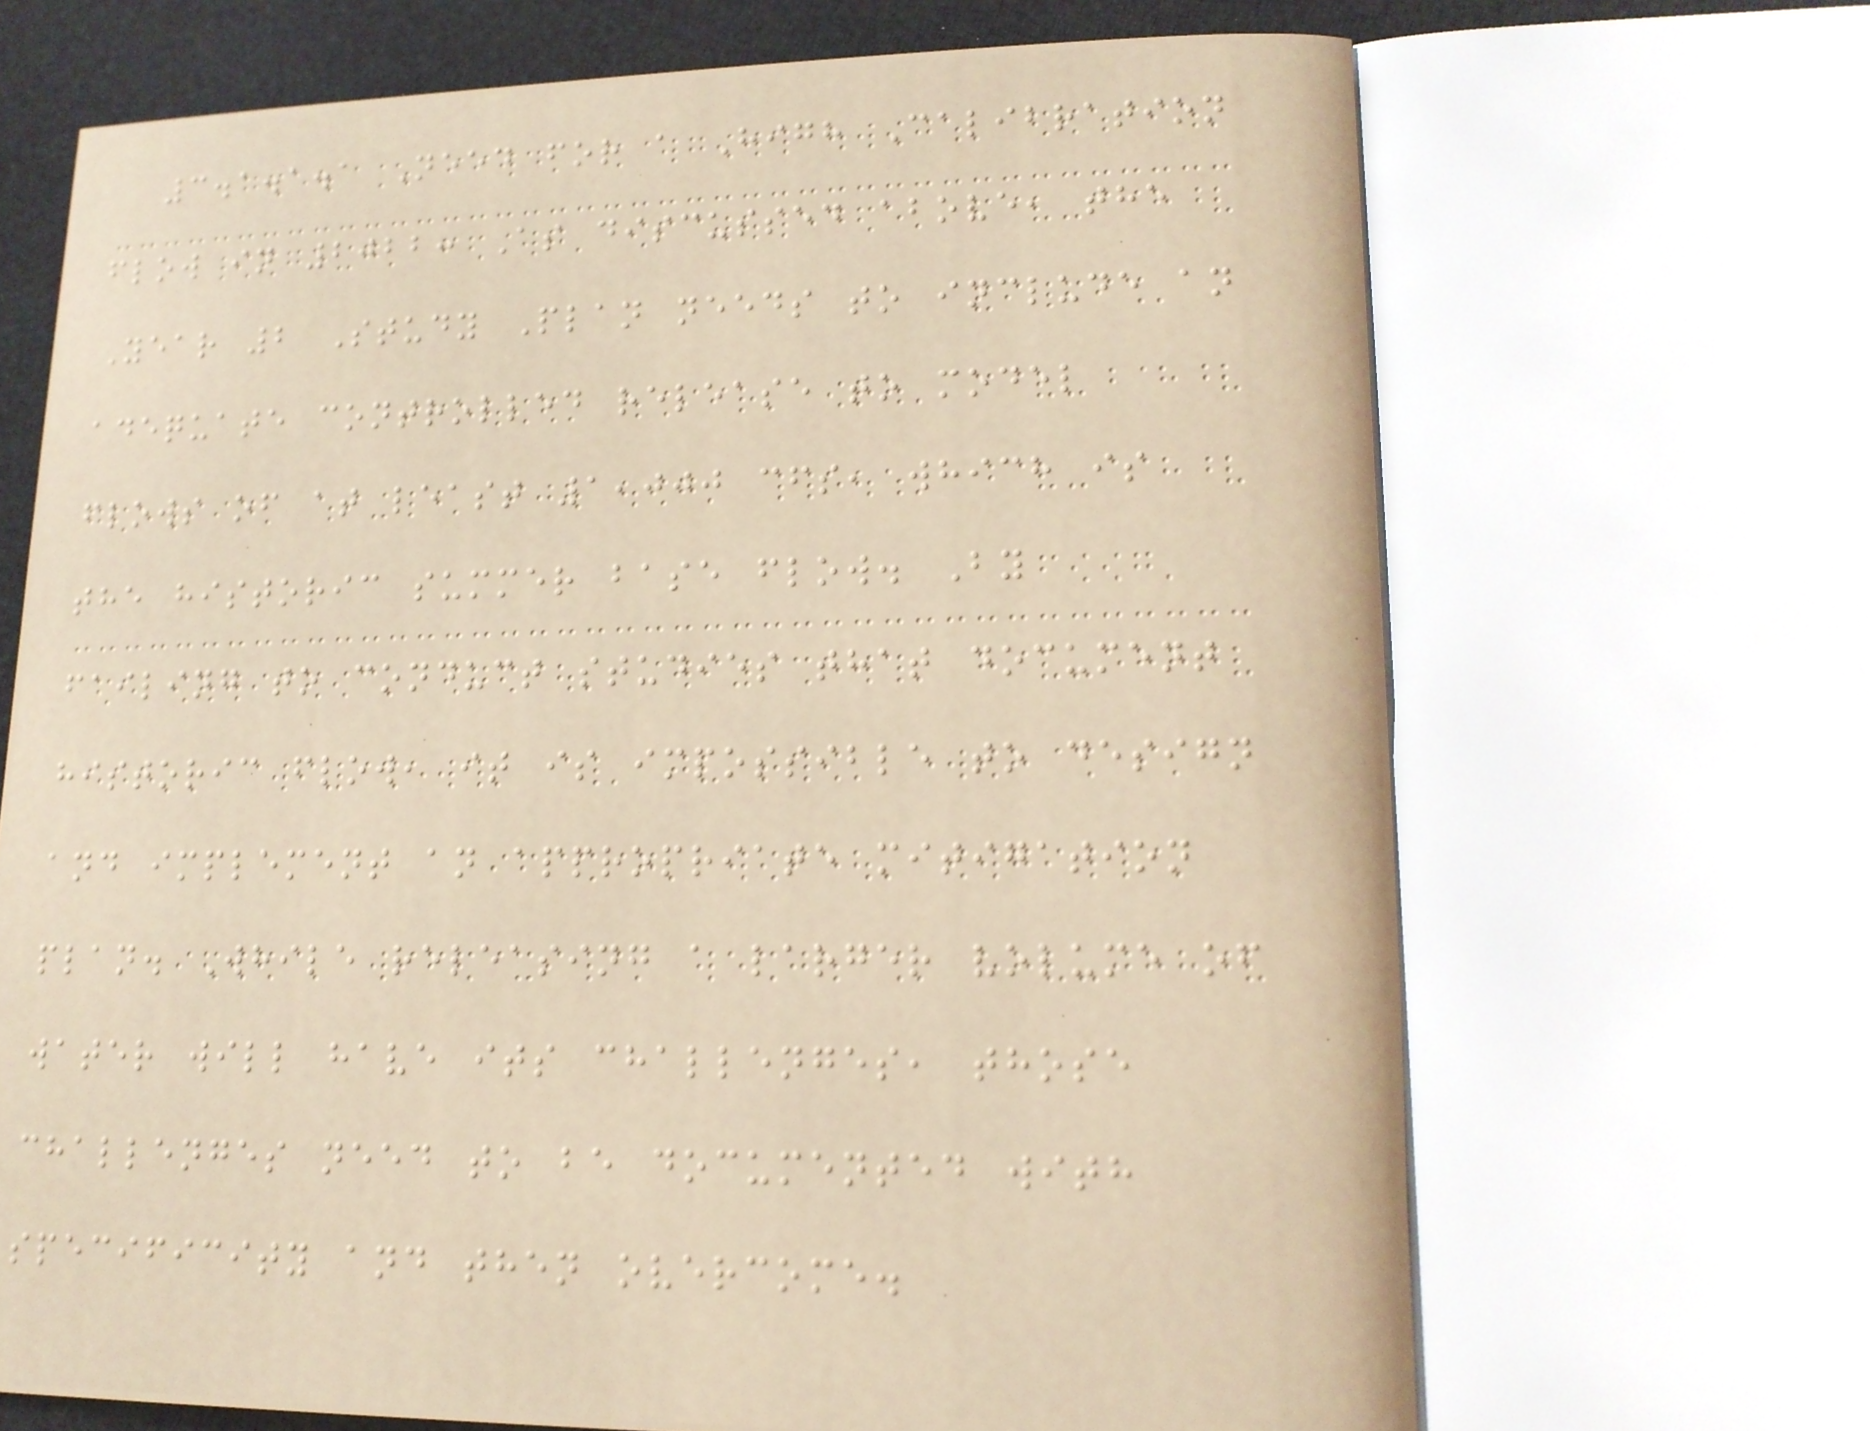3.1.1.1 Need for a High Calibration
flow in 2022: As discussed above, the
Year 2 Study Plan needs to include an
adequate controlled release to model
flows of at least 1,000 cfs, which is
the historic summer base flow. By
failing to conduct studies that document
historic flow, it is impossible to design
and implement an appropriate mitigation
plan. While releasing a larger volume of
water will have its challenges, those
challenges need to be documented with
specificity and then overcome.
